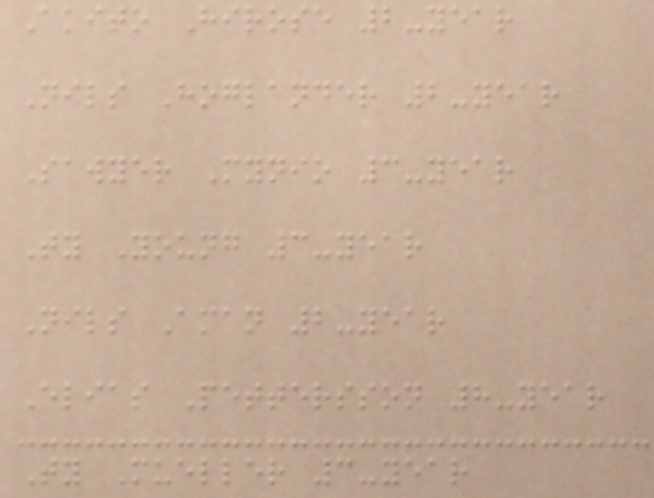Akito Hirose 2-year
Nils Hoglander 2-year
Sawyer Mynio 3-year
Ty Young 3-year
Nils Aman 2-year
Elias Pettersson 8-year
Ty Mueller 3-year
